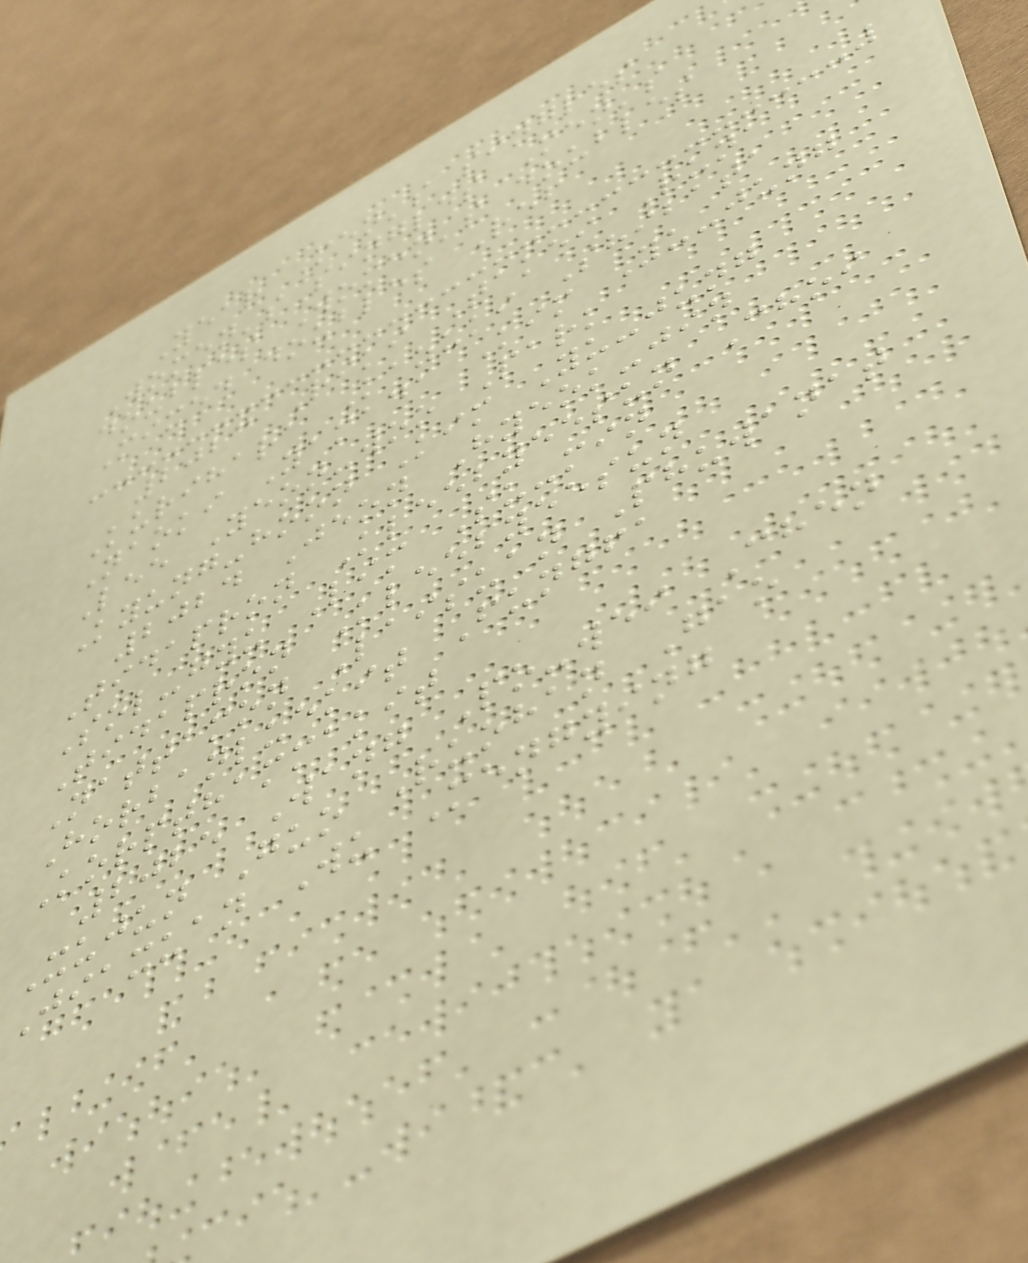Year Men's singles
Women's singles Men's
doubles Women's doubles
Mixed doubles Ref
2023 Riki Takei Runa
Kurihara Kazuki Shibata
Naoki Yamada Kim Yu-jung
Lee Yeon-woo Park
Kyung-hoon Kim Yu-jung
2024 Jeon Hyeok-jin
Tidapron Kleebyeesun Choi
Sol-gyu Lim Su-min
Tidapron Kleebyeesun
Nattamon Laisuan Phuwanat
Horbanluekit Fungfa
Korpthammakit
2025 Wang Po-wei Chen
Xujun Guo Ruohan Gao
Jiaxuan Wu Mengying
